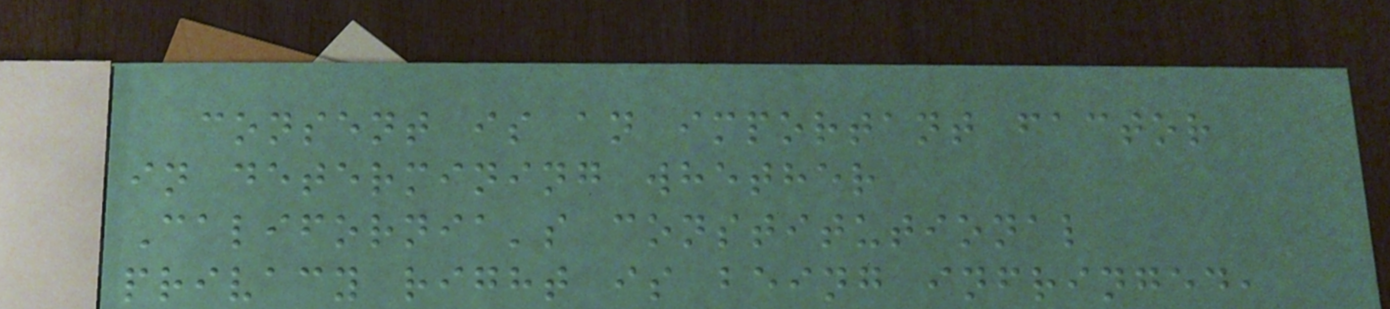consent is an important factor
in determining whether
California's constitutional
privacy right is being infringed,
